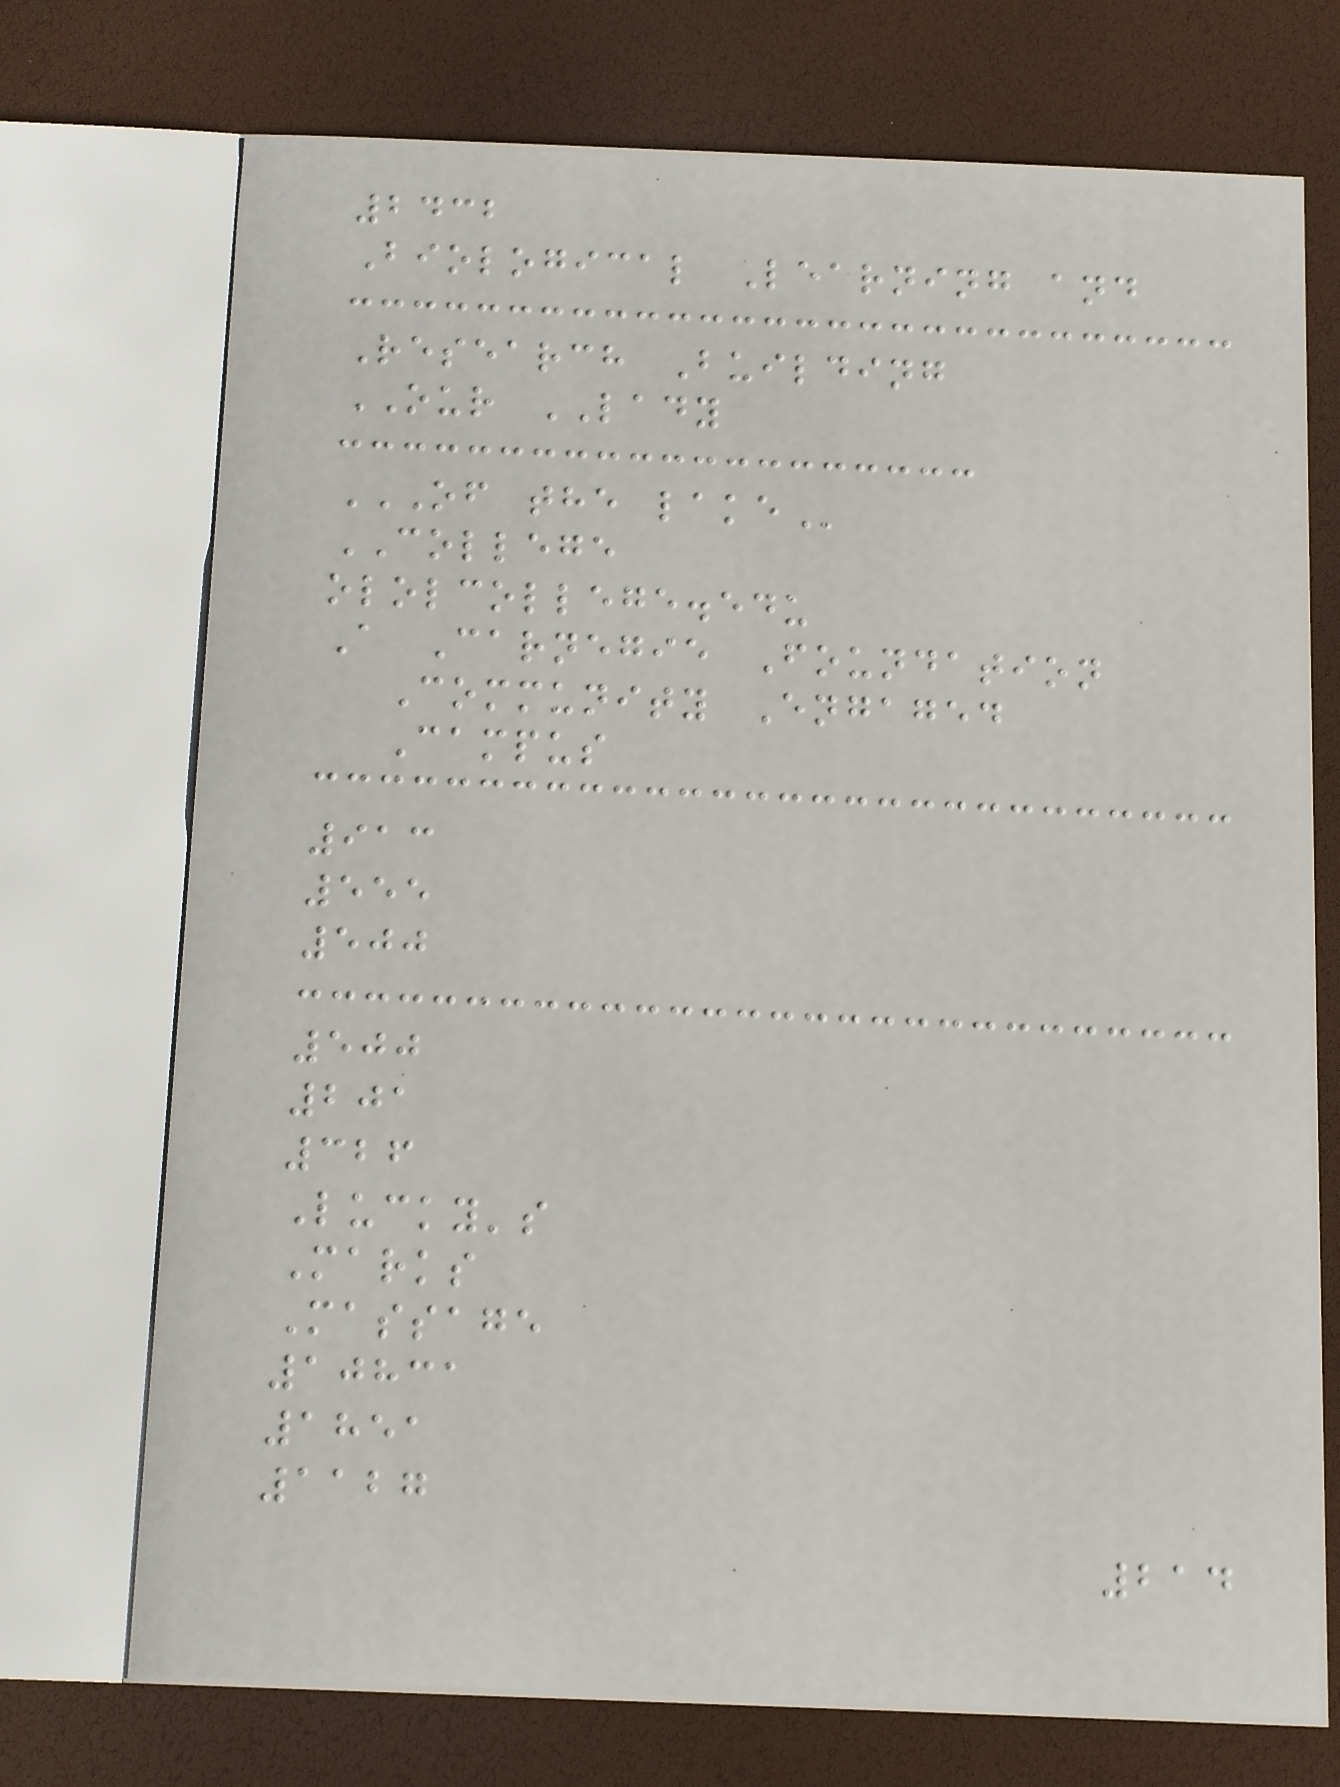2432
Biological Learning and
Research Building
OUR LADY
OF THE LAKE
COLLEGE
ololcollege.edu
A Carnegie Foundation
Community Engaged
Campus
913
555
500
500
201
326
Lucky's
Marks
Massage
10831
1851
1127
214
